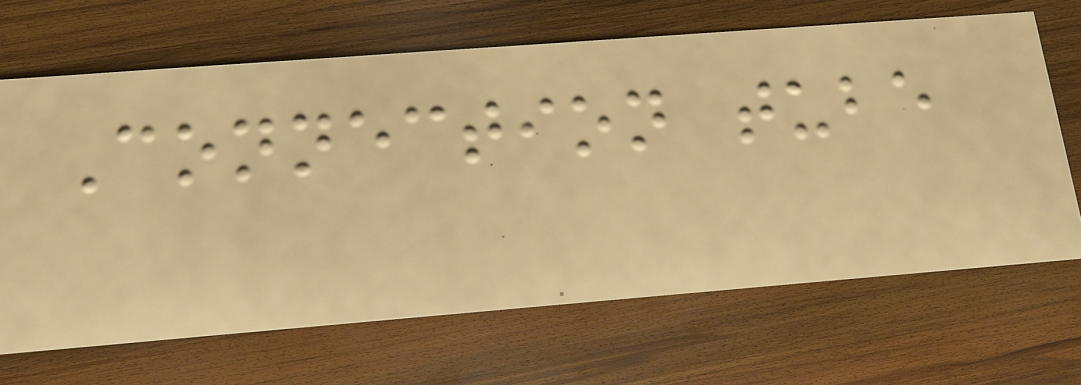Connection tube
